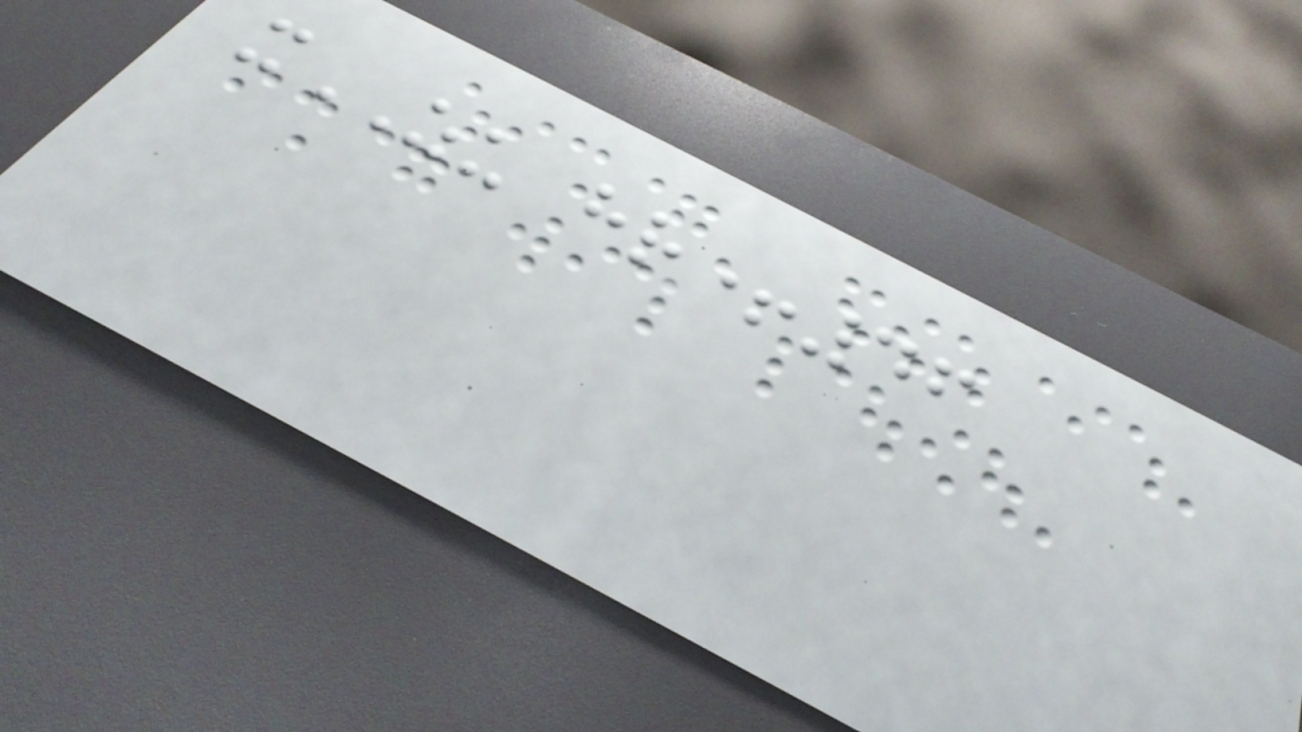xZU hr+46
